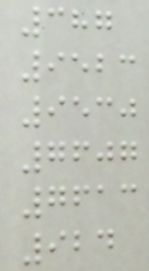387
9523
9530
7607
7613
924
